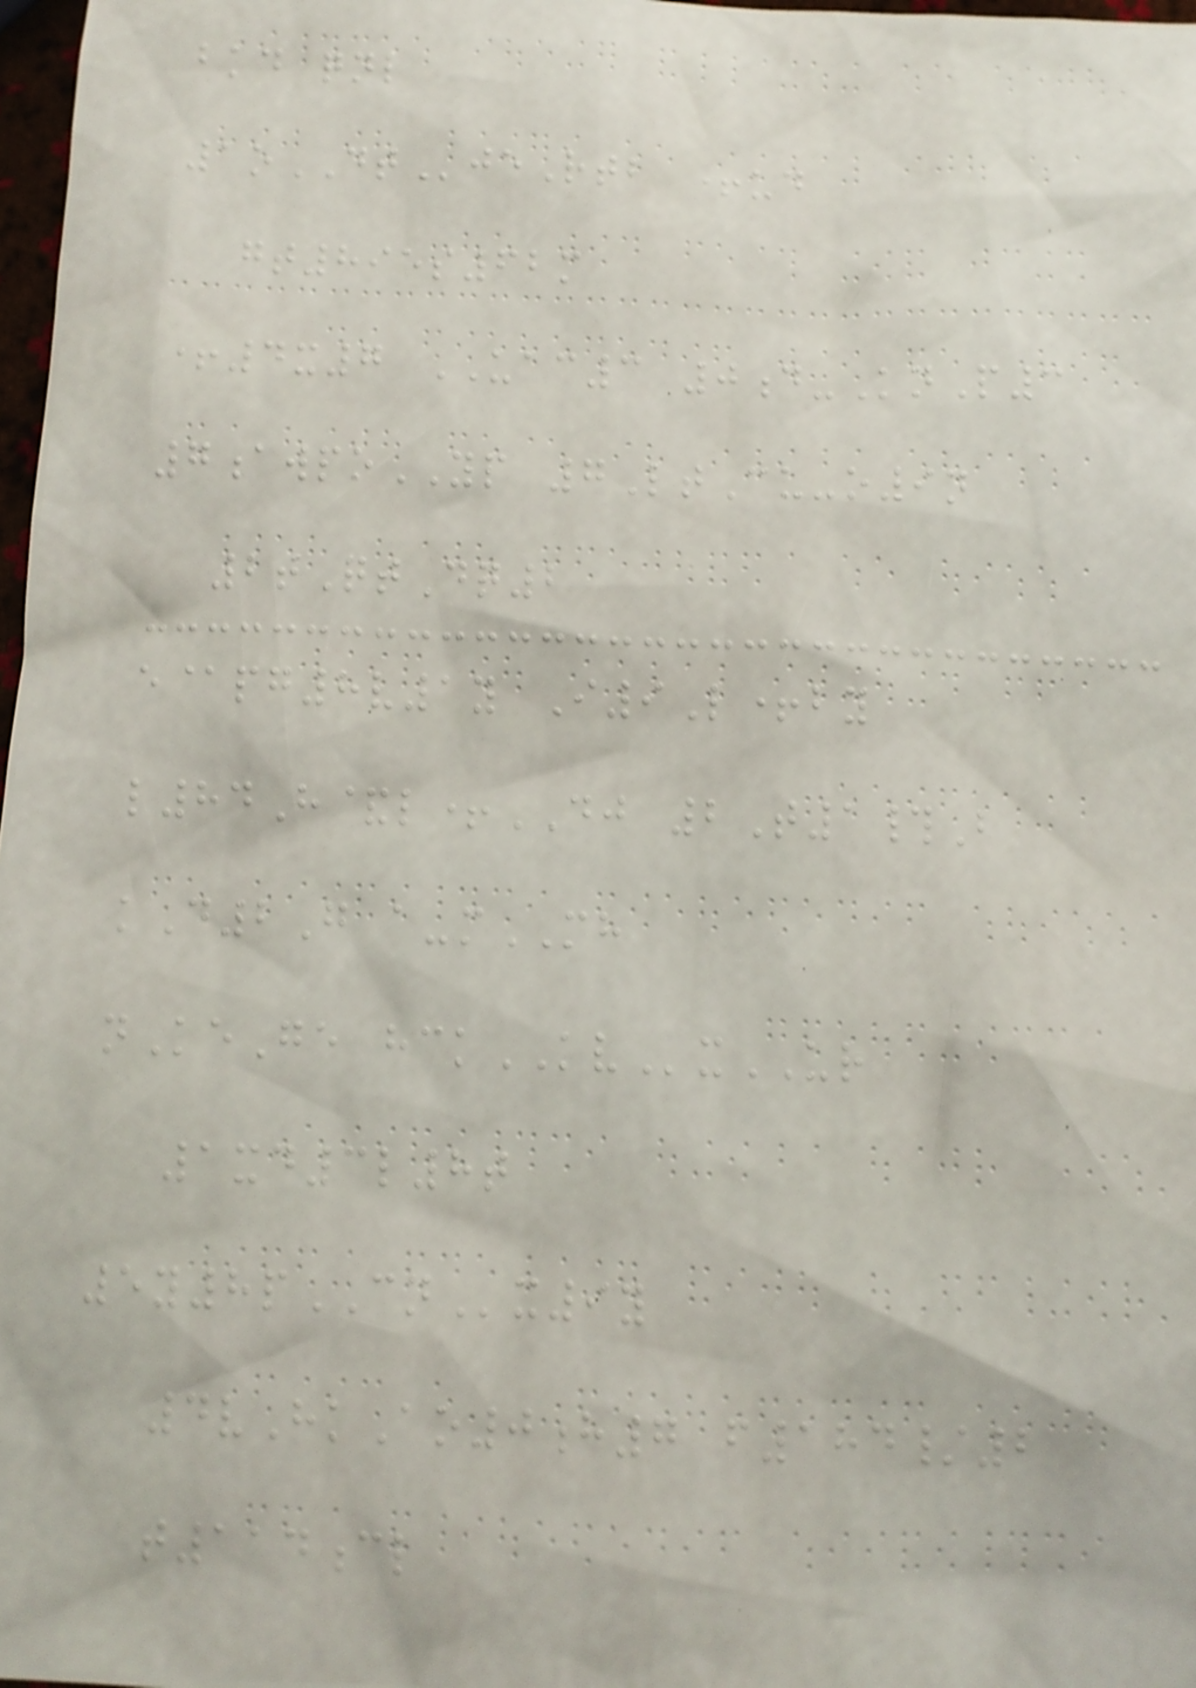bkd qnl
1oDTjeRtb +ud
gt895s62m
+4x7 UAC3 0d-KnP3
7awpoYP 7LtCu-o9n
2tQtDq2
e@pg8v1y I9L+by
l84H&l+DJ 2T1#B
kD2G a-mMH
nKeGe hckKVxUR
1xd3l8t
5y8pCNx9y
4vHkAo0h7 f184/2
t114cl
